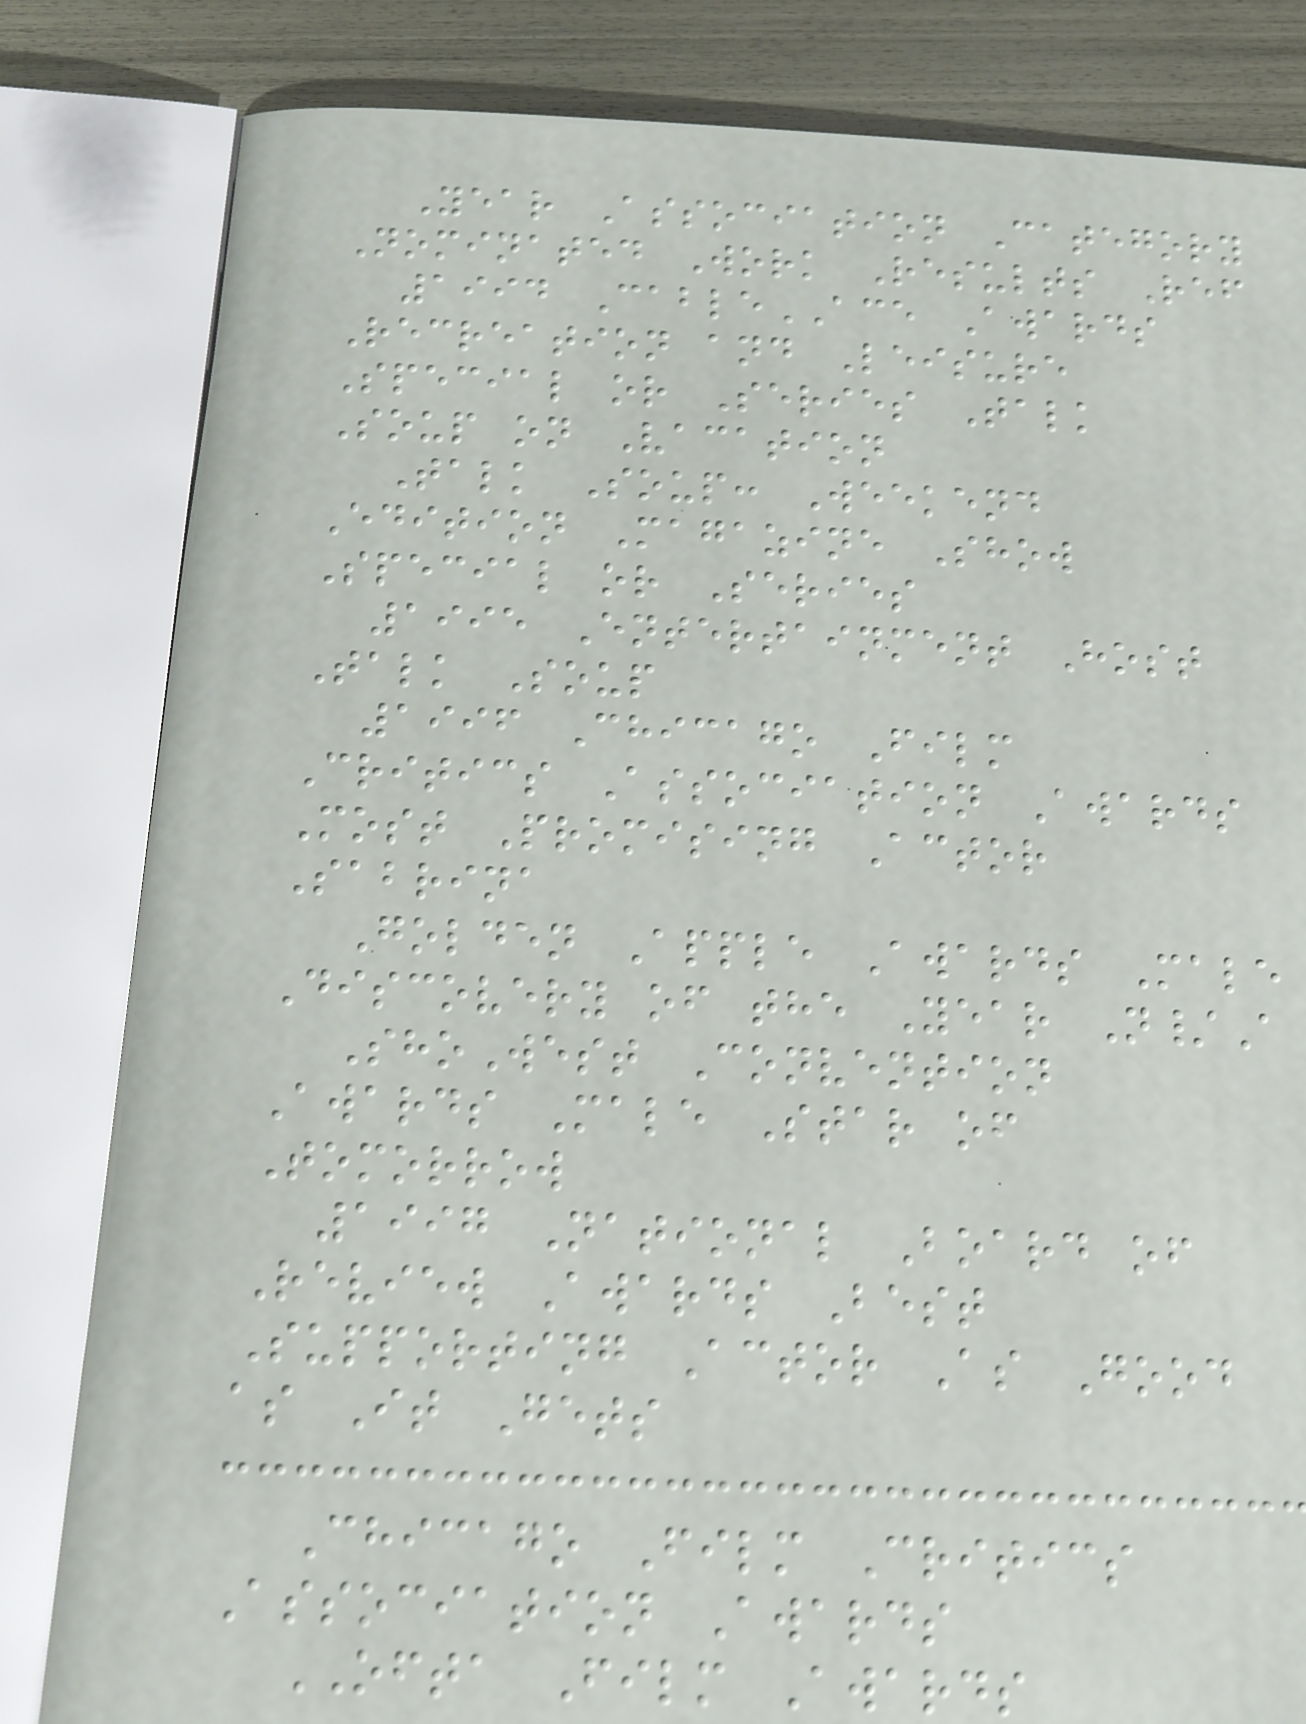Year Association Category
Nominated Work Results Ref
1994 CableACE Awards
Recreation and Leisure
Special or Series Talk
Soup on Vacation
Talk Soup: Weekend
Edition Magazine Show
Special or Series
1995 Entertainment Host
Talk Soup
1996 Chicago Film
Critics Association Awards
Most Promising Actor
Sabrina
Golden Apple Awards Male
Discovery of the Year N/A
ShoWest Convention
Awards Male Star of
Tomorrow
1997 National Board of
Review Awards Best
Supporting Actor As Good
as It Gets
Chicago Film Critics
Association Awards
OFTA Film Awards
